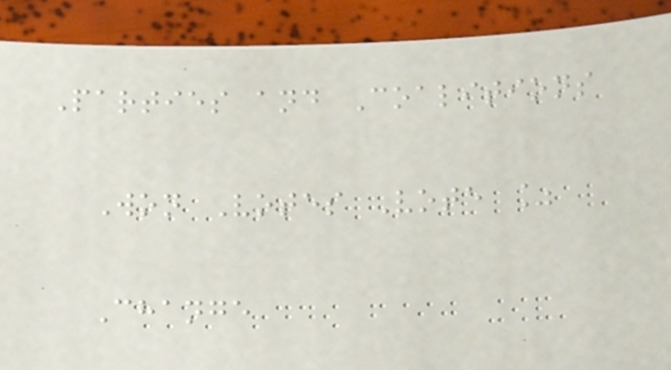Parties and Coalitions
Won Votes Vote %
Change
